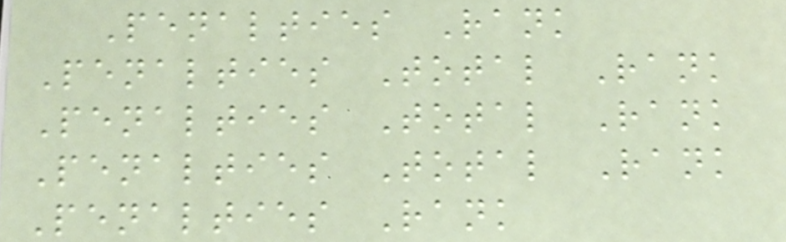Penalties Rank
Penalties Total Rank
Penalties Total Rank
Penalties Total Rank
Penalties Rank
